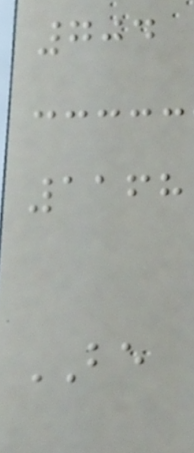704
1168
BE
